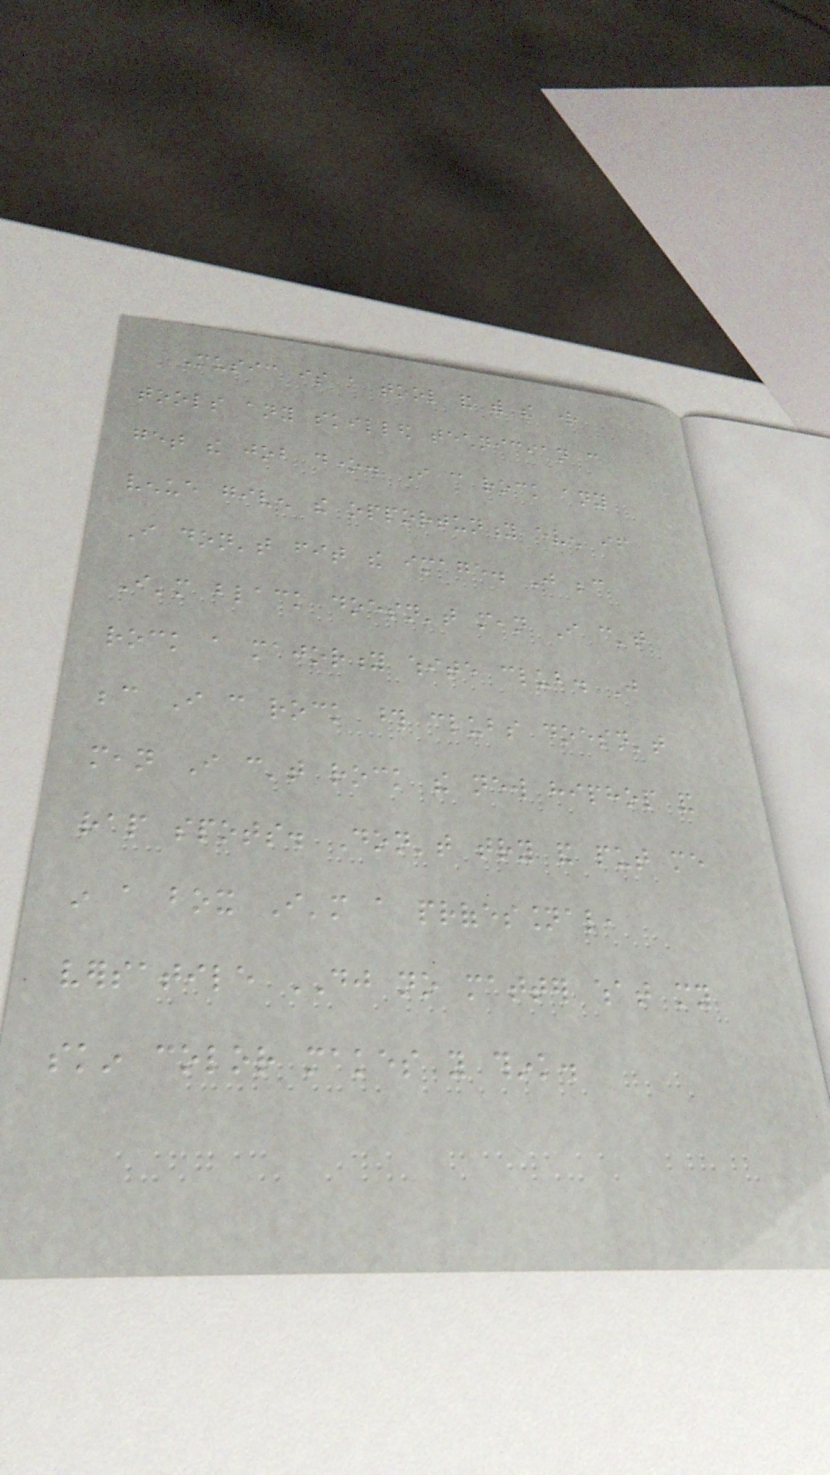Music is a tool and with the right
tools any skilled technician can
get the job done. I can rock any
venue given the opportunity even if
I don't fit the image. Just because
I'm black doesn't mean I can't
rock a majority white club. Just
because I can rock those clubs doesn't
mean I can't rock the new hiphop and
rap spots. Don't try and put me
in a box I'm a professional,
versatile DJ no matter what my
skin color makes you think.
